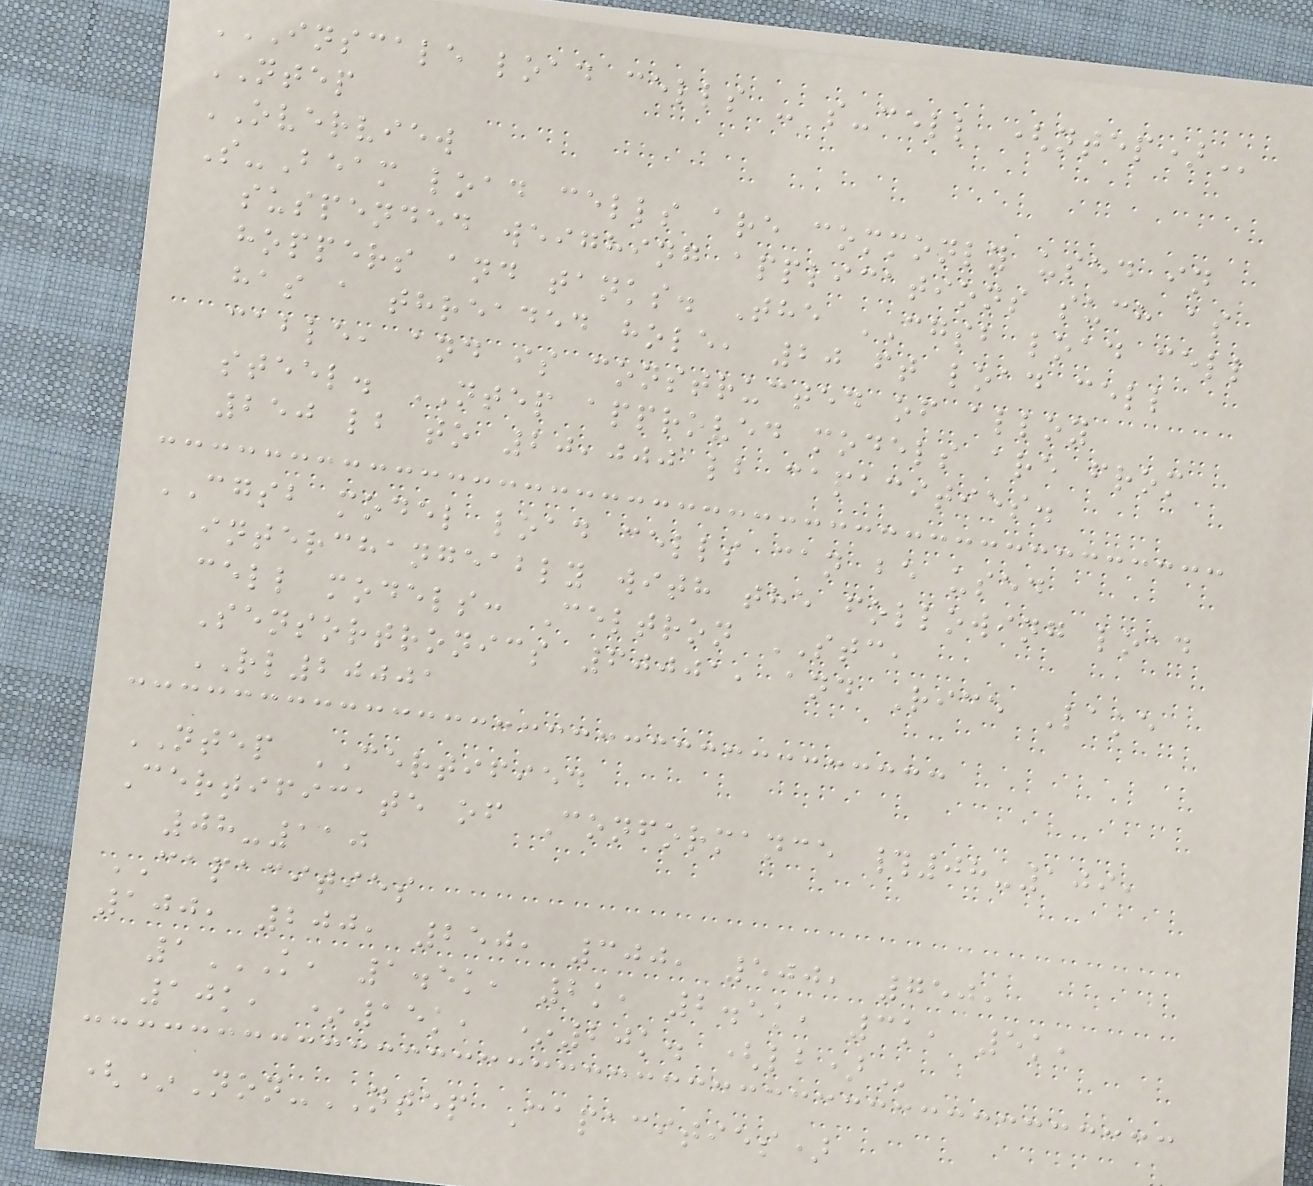INSCALE LOAD CELLS - S-CELL (NTEP)
NTEP
OVERVIEW
S-Beam load cells are commonly used in
suspended weighing applications such as
hoppers and tanks. The CGSB load cell
has a threaded hole, 20 ft load cell
cable, and is constructed of alloy
steel. NTEP approved models are from
250 lb to 20,000 lb capacities.
CGSB model load cells can be used
interchangeably with the following load
cell models: Celtron STC,
Sensortronics 60001, and Rice Lake
RL20001
NTEP CERTIFIED
Certificate of Conformance #08-109,
08-110
CAPACITIES
100, 200, 250, 300, 500, 750,
1K, 1.5K, 2K, 2.5K, 3K, 5K,
10K, *15K, *20K. (LB)
(*Non-NTEP Capacities)
